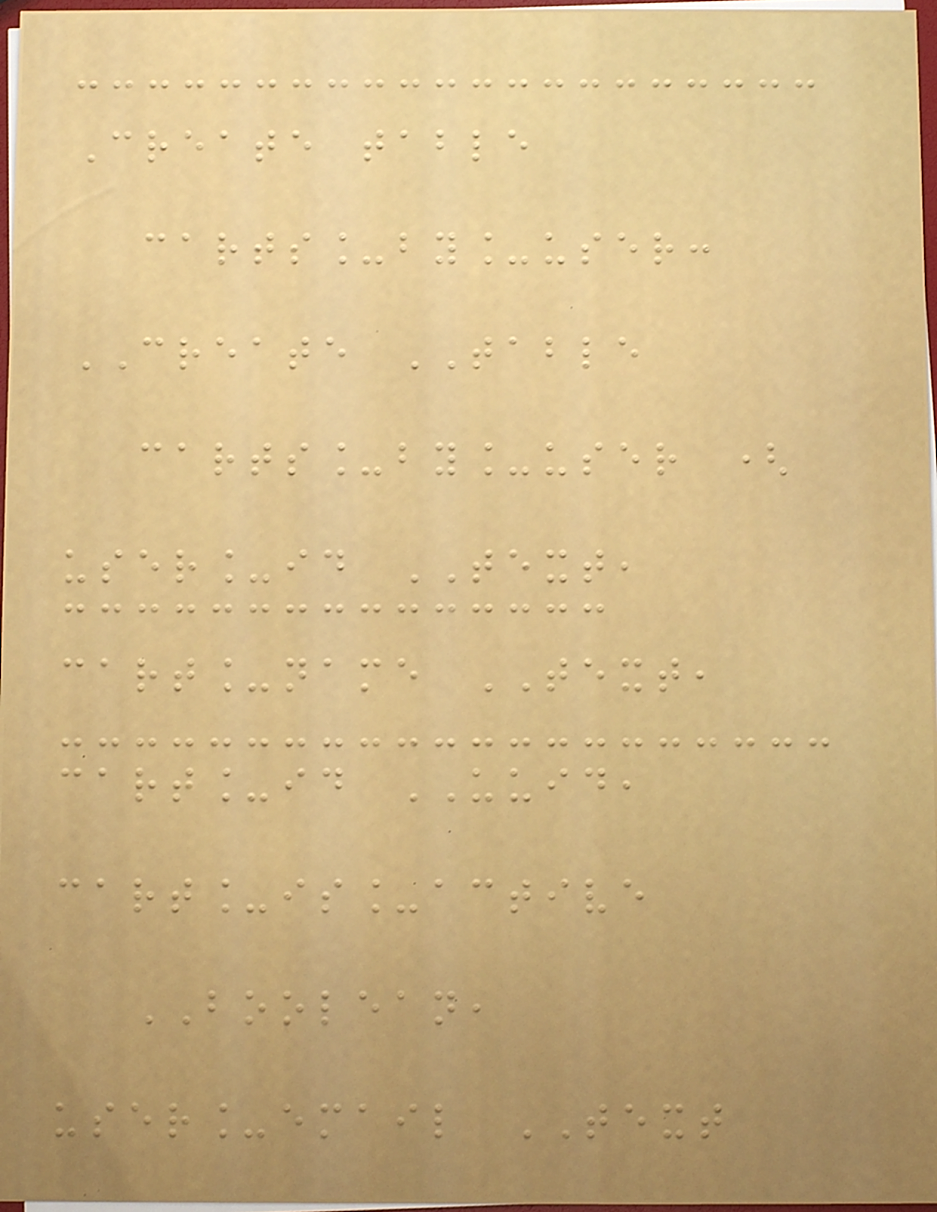Create table
carts_by_user:
CREATE TABLE
carts_by_user (
user_id TEXT,
cart_name TEXT,
cart_id UUID,
cart_is_active
BOOLEAN,
user_email TEXT
